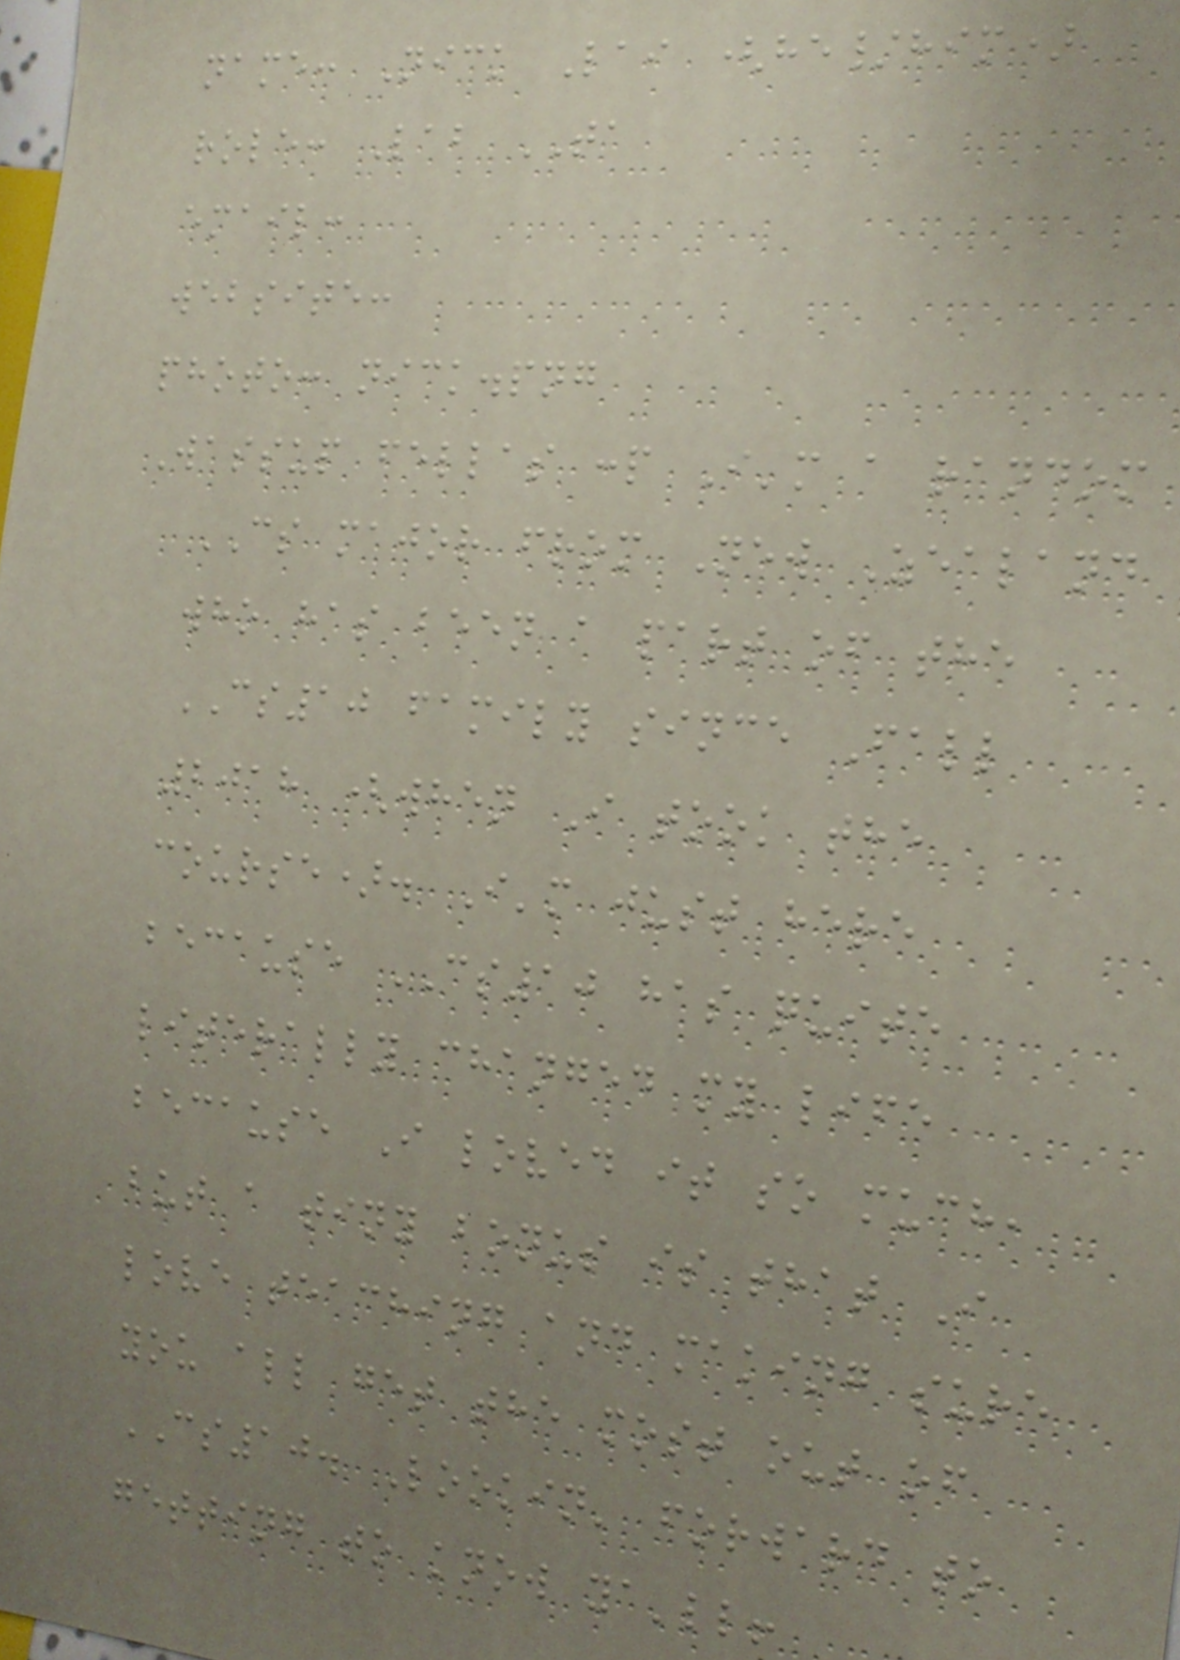name: Nick Lai (he/him)
role: Lab TA
email:
website:
photo: nick.png
Wassup fellas :p I'm a random
CS major from New Zealand
who has been a part of the
CS10 family since Fall
2018 (when I took the
course). I'm just here
because CS10 has quite
literally changed my life
because I loved it so much,
but a tiny bonus is that I
love teaching and making sure
you all get the most out of
CS10. Lookin' forward to
getting to know ya'll!
